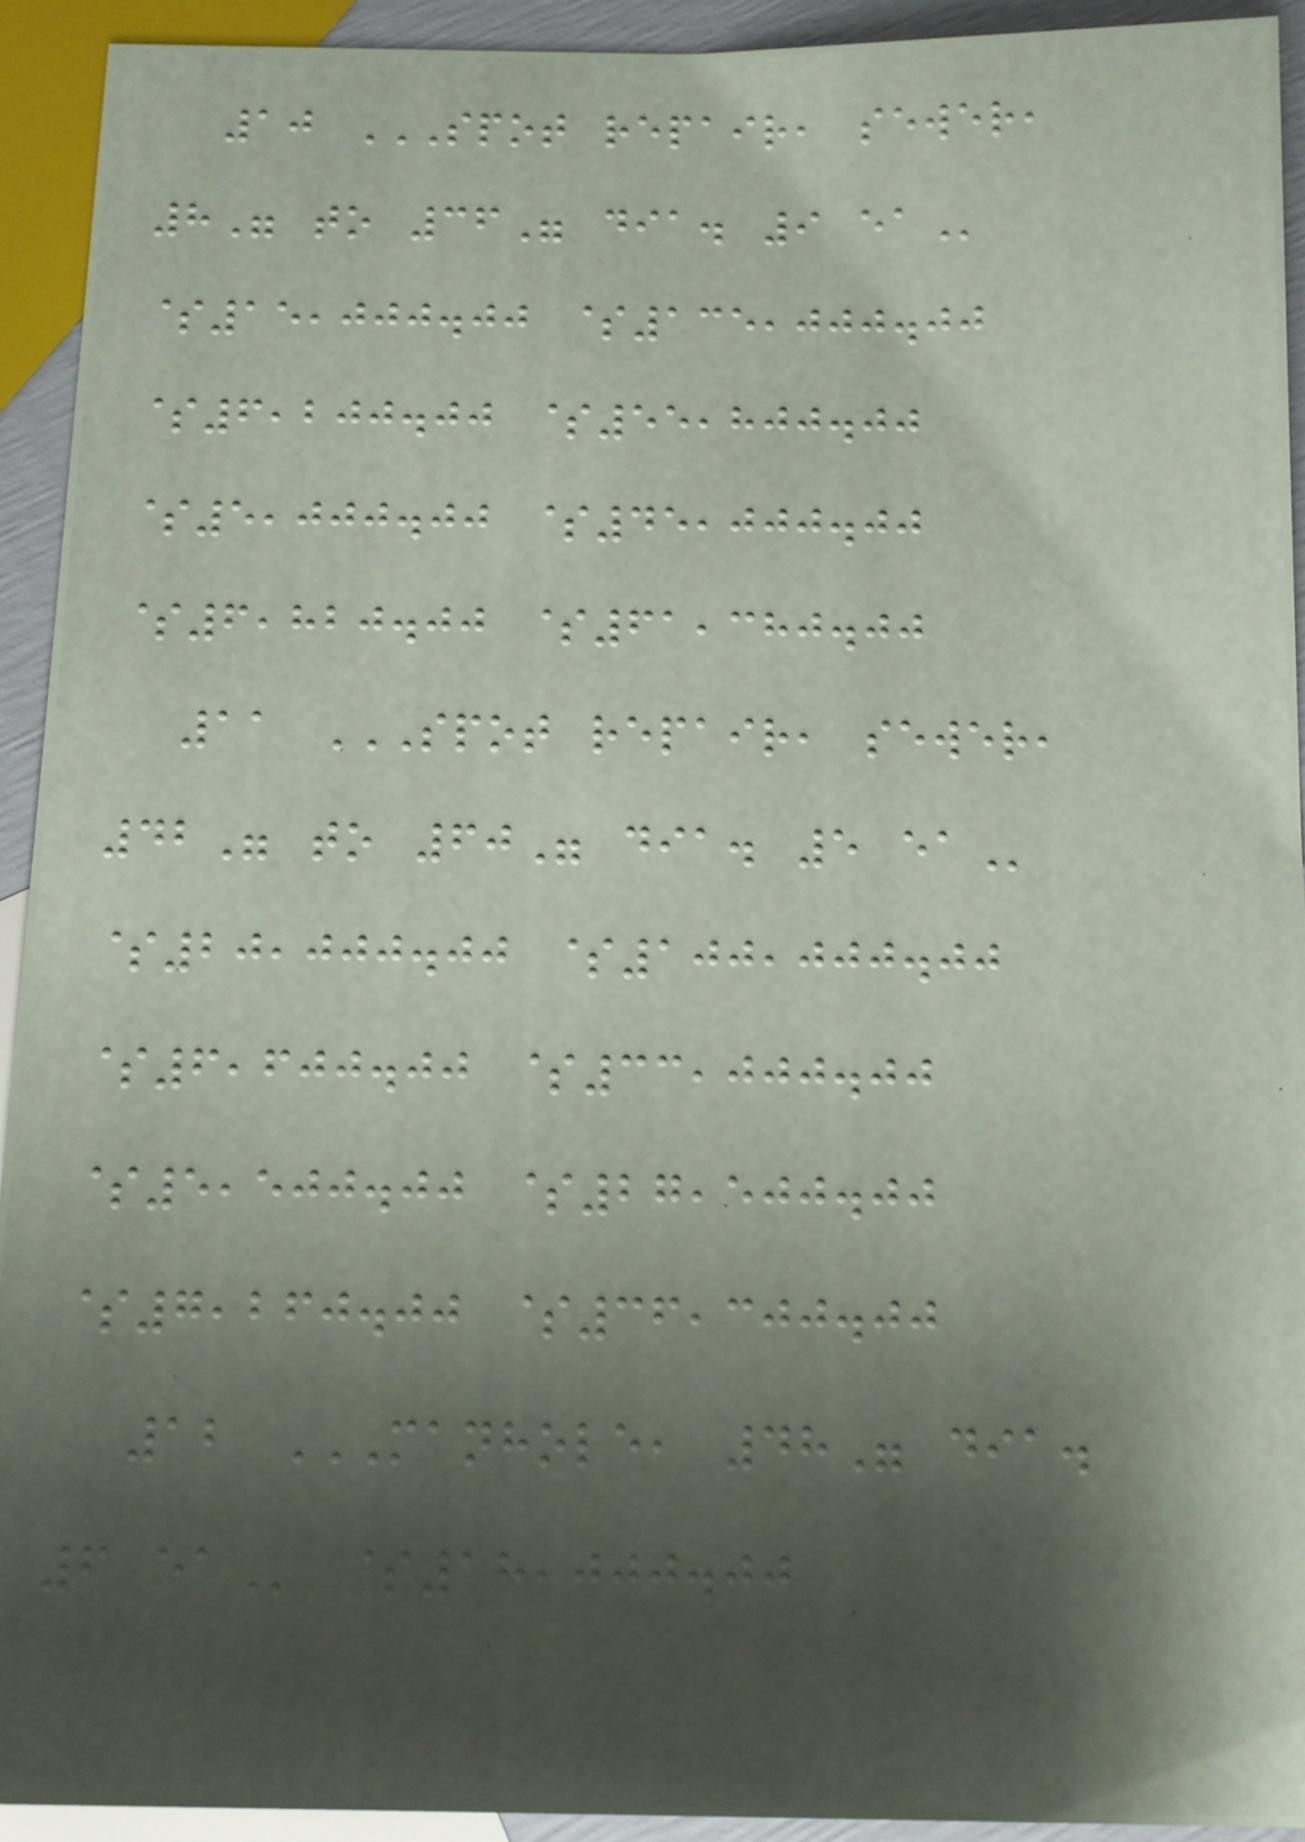10 SPOT REPAIR, SEWER,
8" TO 36" DIA. 9 EA
$15,000.00 $135,000.00
$6,200.00 $55,800.00
$5,000.00 $45,000.00
$6,820.00 $61,380.00
11 SPOT REPAIR, SEWER,
42" TO 60" DIA. 5 EA
$20,000.00 $100,000.00
$6,600.00 $33,000.00
$5,500.00 $27,500.00
$7,260.00 $36,300.00
12 MANHOLE, 48" DIA.
6 EA $18,000.00
